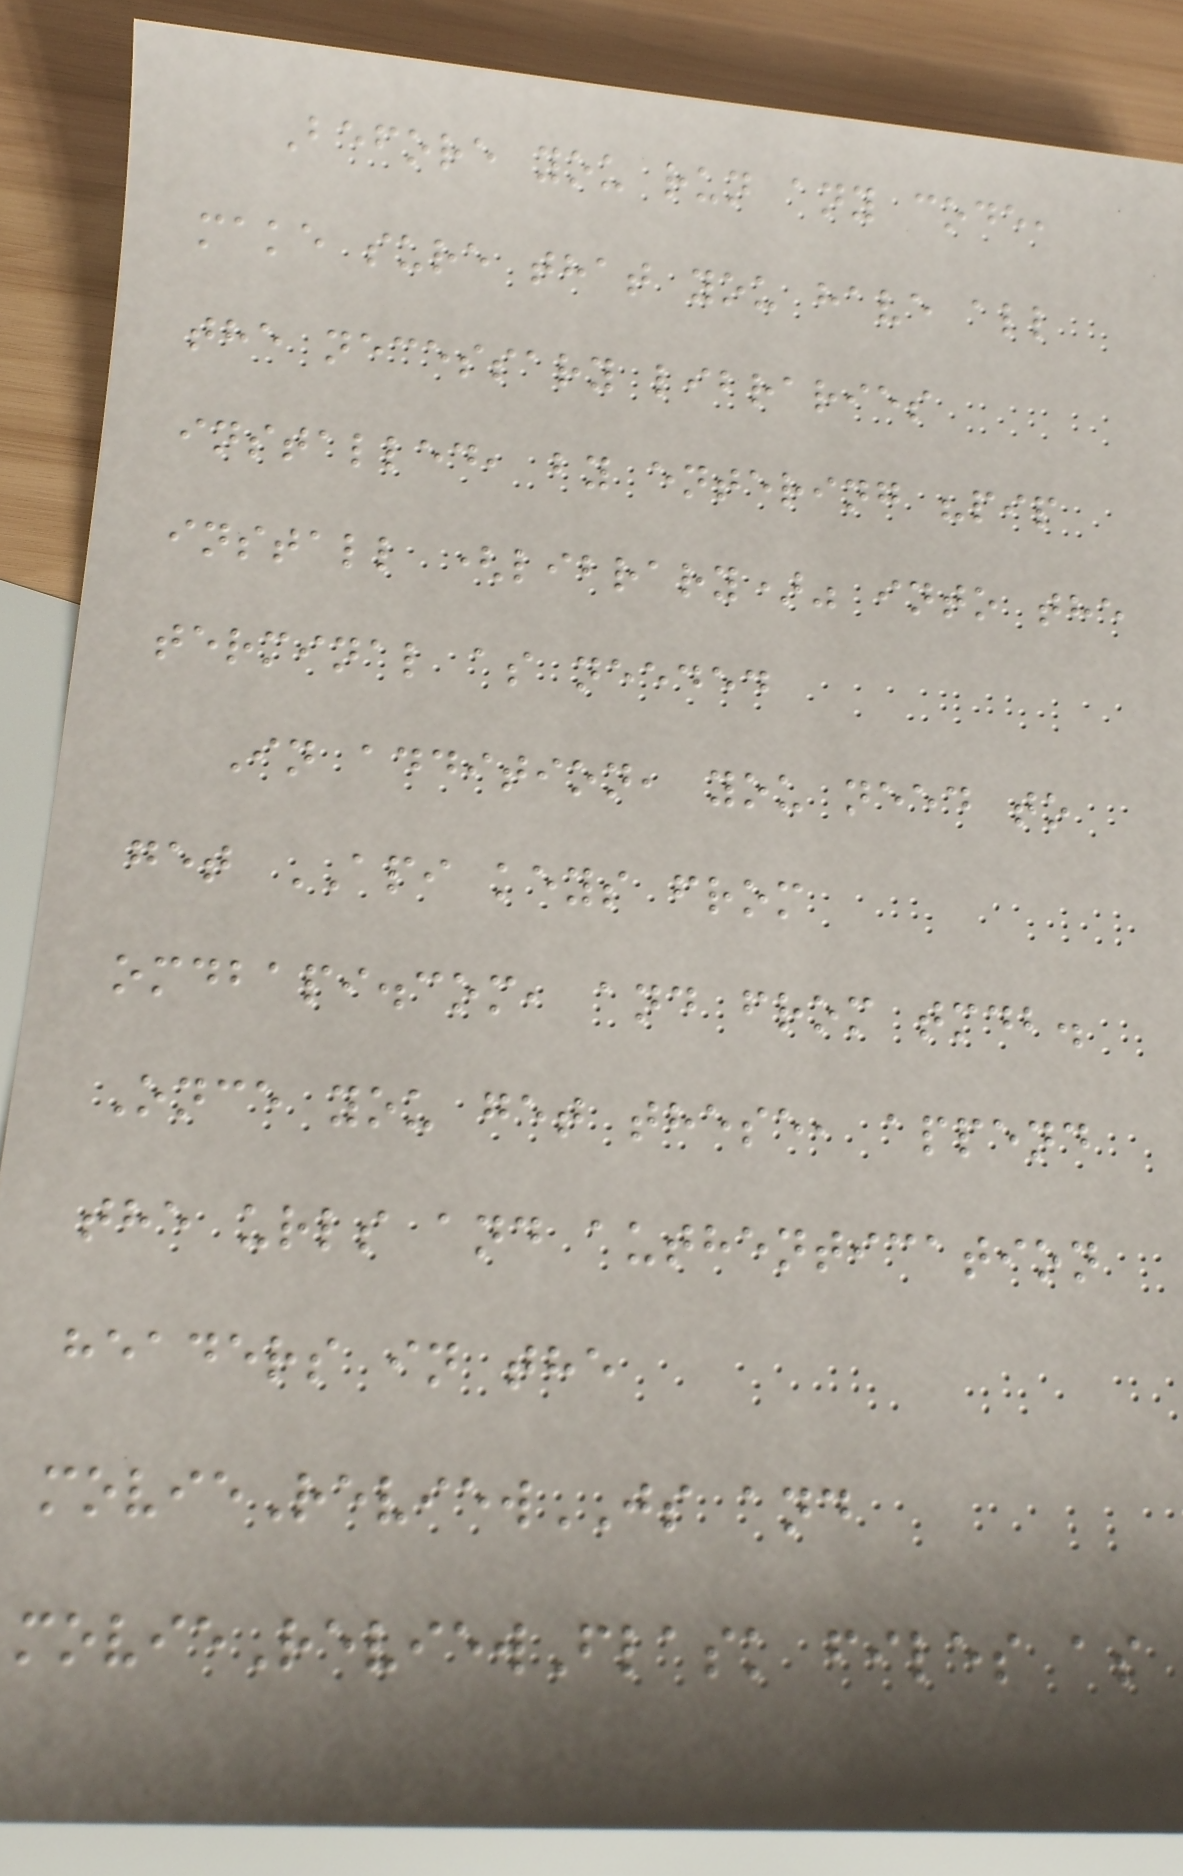Before you run any code,
make sure that you have all
the necessary libraries
installed, by entering "pip
install (library)" into the
terminal as needed
In addition, you need to
get API keys from
omdbapi.com, and from tmdb.
Once you get these, append
the urls and authentication
headers in the
movieReviewJS and
movieReviewFlask files as
